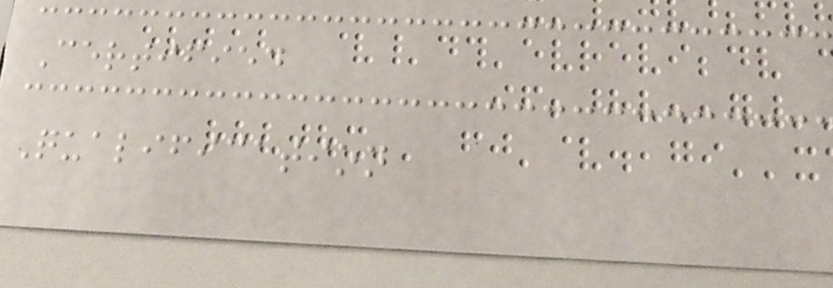Certified
Qualification
